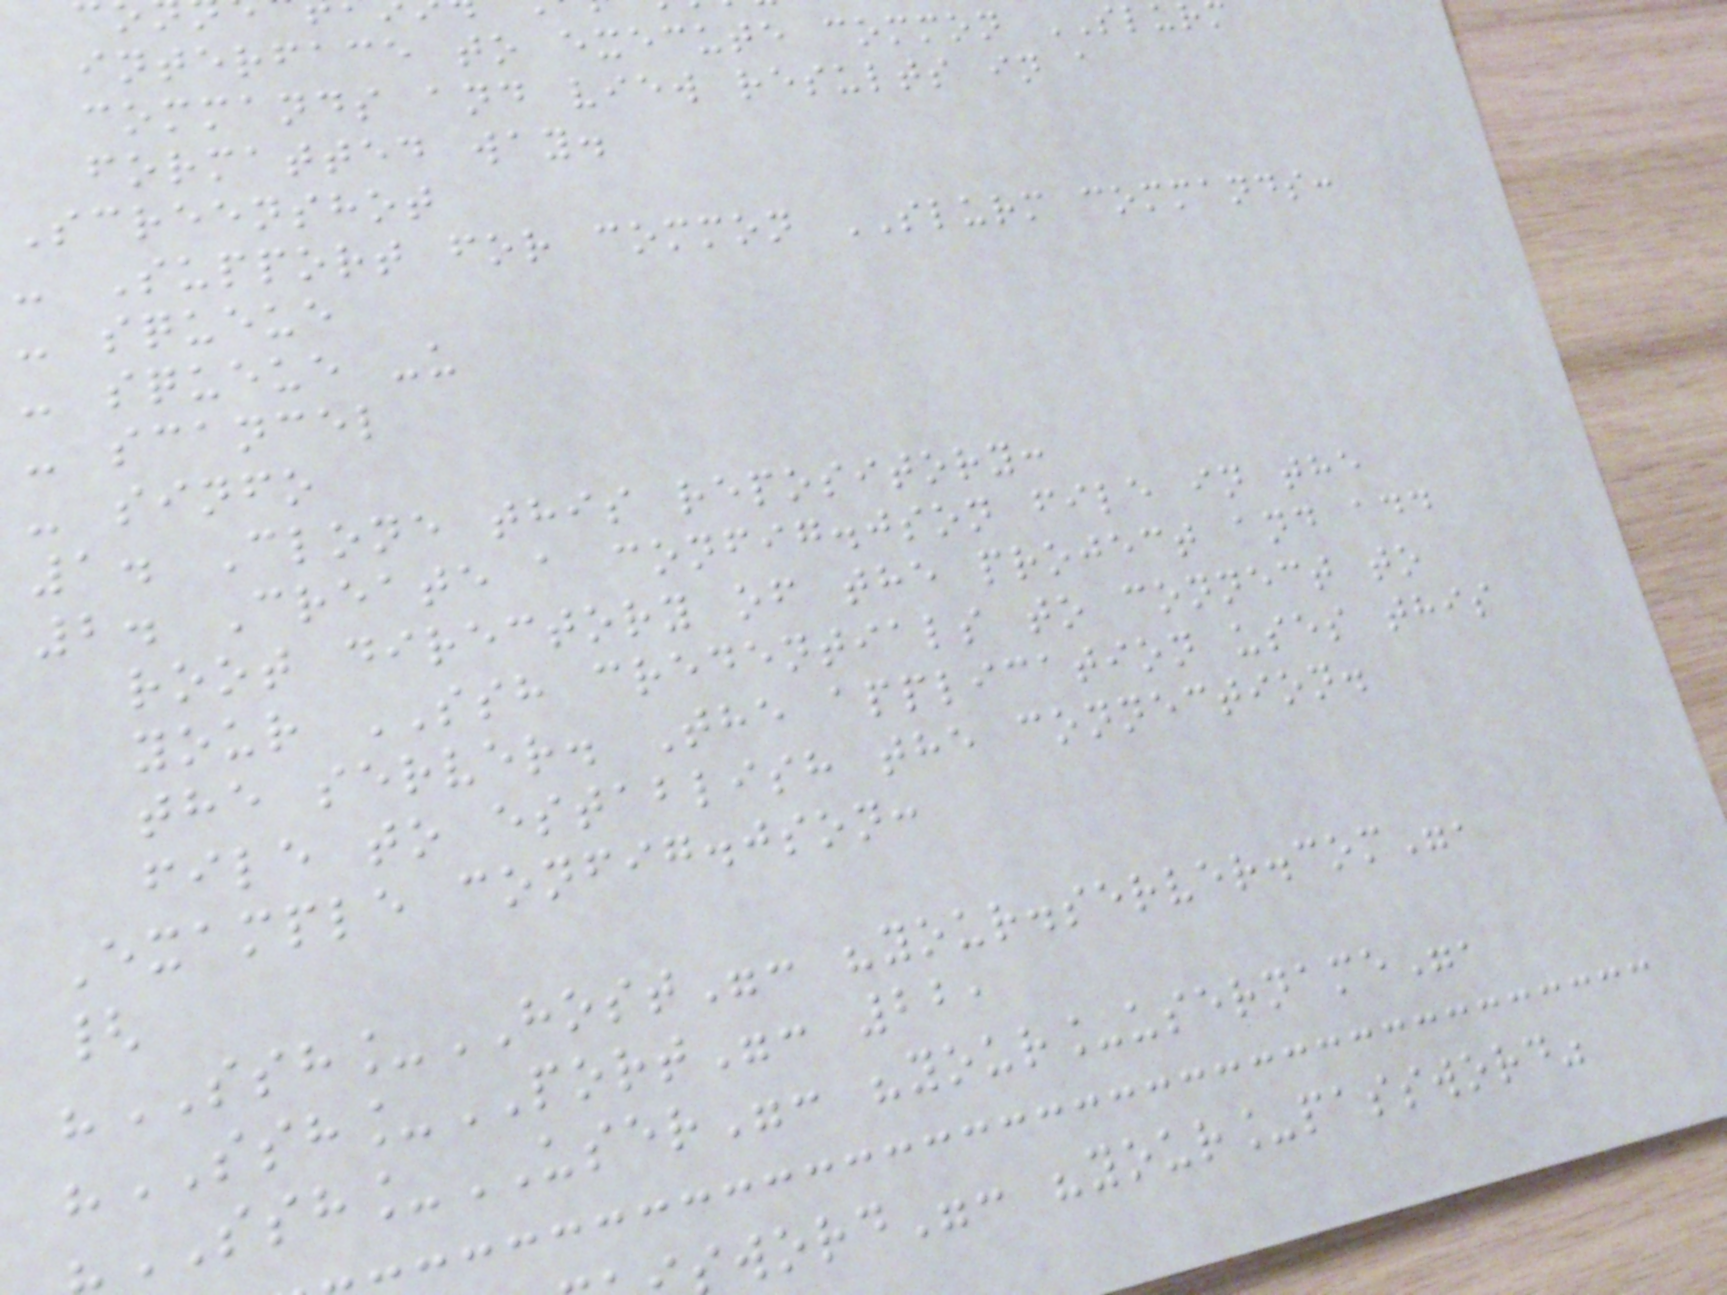interface to execute common SLUR
commands and view results in a
formatted way.
Screenshot
- Support for common SLURM commands:
- squeue
- squeue -u
- scancel
- sinfo
1. Clone this repository:
2. Create a config.json file in the
root directory of the project and add
your SSH credentials to connect to
the server. The application uses this
file to establish the connection.
Example config.json:
{
"SSH_HOST": "your.server.com",
"SSH_PORT": 22,
"SSH_USER": "your_username",
word": "your_password"
